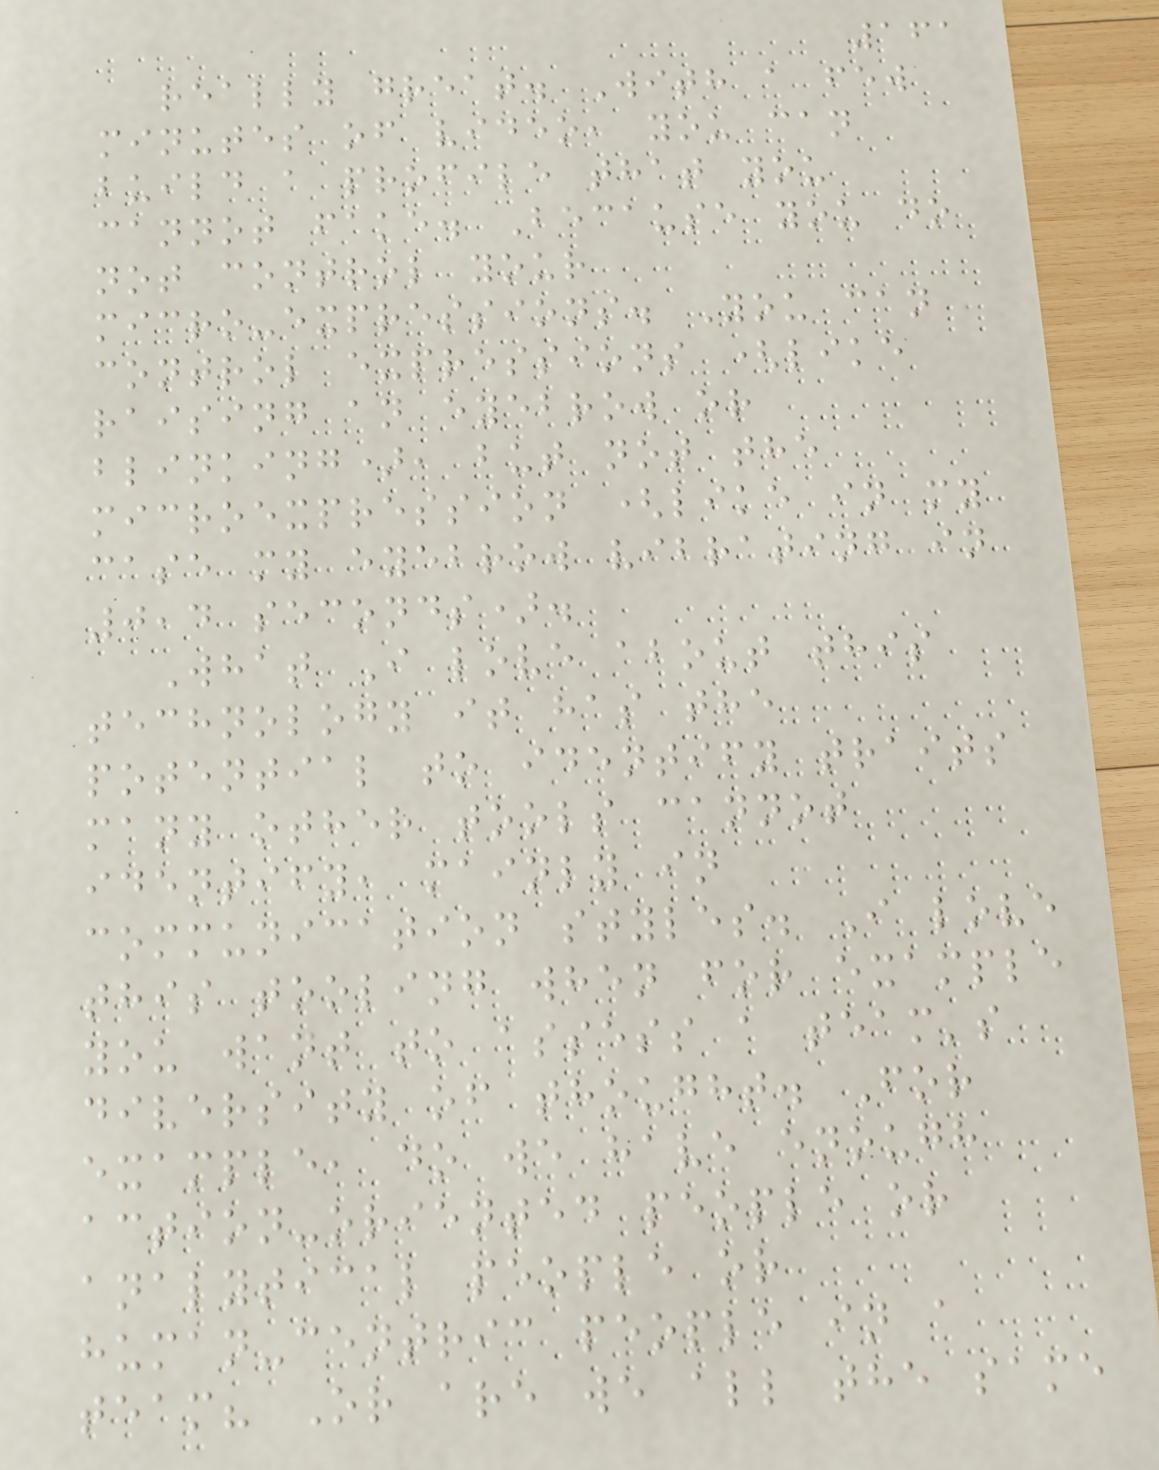161
really great. With a few
minutes of video, you can
build a profile that you
cannot fake. Because you do
not control your
micro-expressions. You can
control expressions (like
raising an eyebrow or
blinking), but not the
microexpression (like in my
case my eyebrow vibrating in
0,4 seconds).
What I love about this
technology it has the
potential to identify traits
many other tools cannot
identify, mainly in
communication styles. I love
this tooling when for example
you want to assess a team's
diversity of thought. For
example, do we have enough
action-oriented people or
analytical people or
human-centric people in a
team? Or are we all the same
